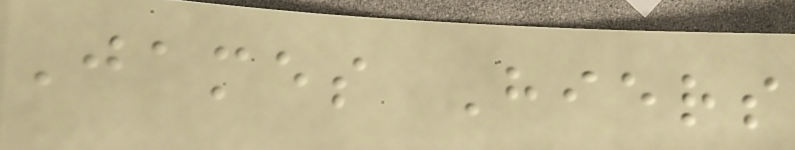James Hiers
